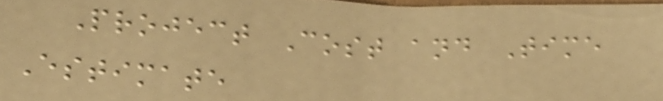Project Cost and Time
Estimate
